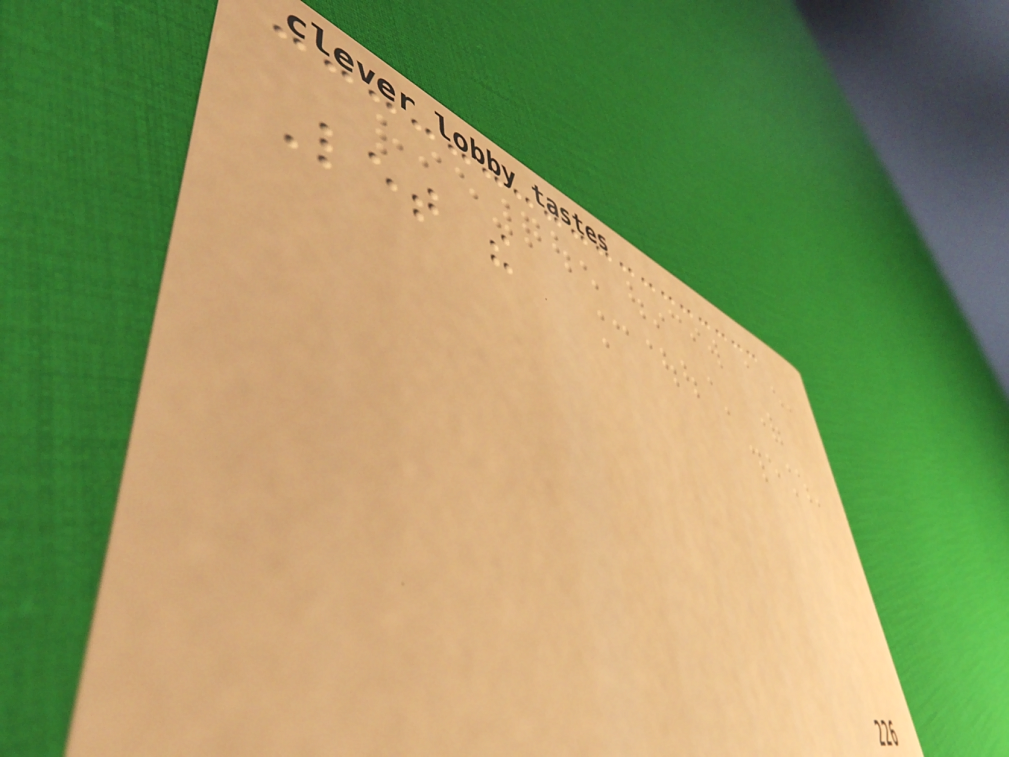Let the
